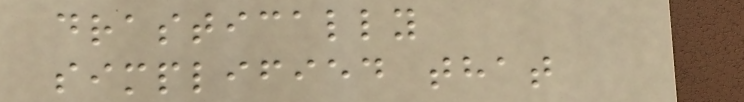drastically
simplified that
